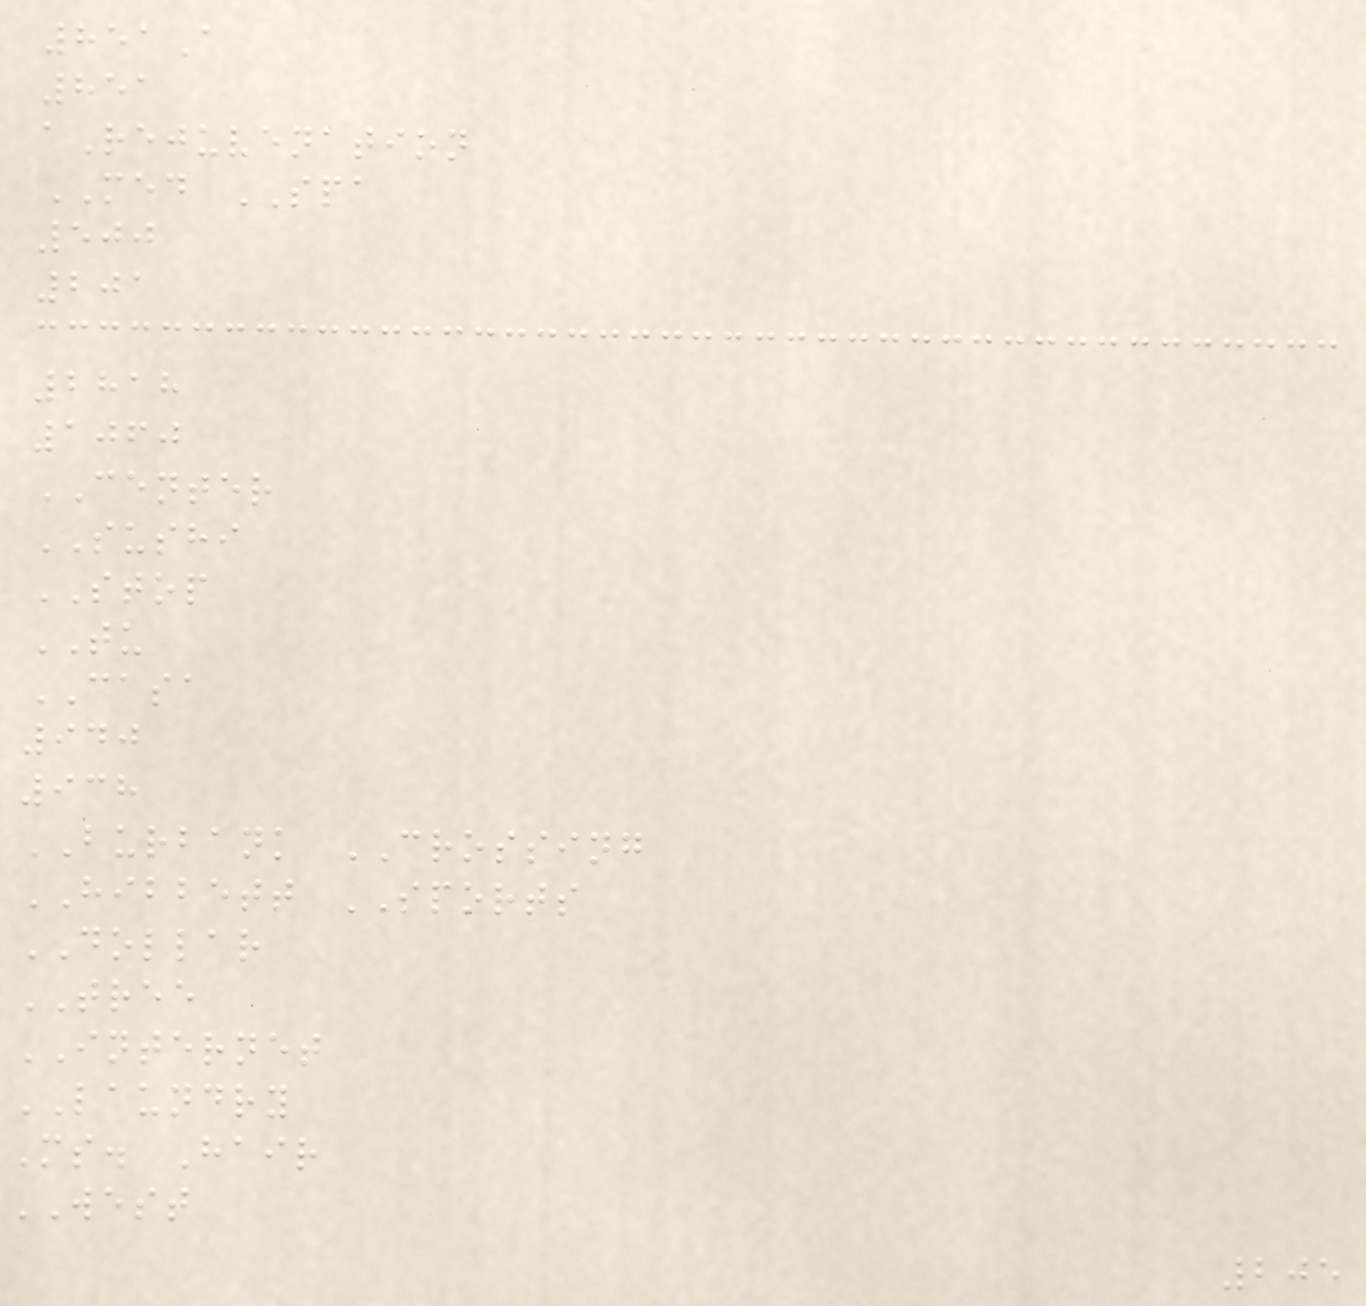851A
851
aRejuvenation
MED SPA
500
201
2818
1060
CENTER
SUSHI
STOP
TU
CASA
940
938
BURBANK CROSSING
HIBBETT SPORTS
DOLLAR
TREE
INTERNET
LAUNDRY
Ms. Hair
WEST
205
